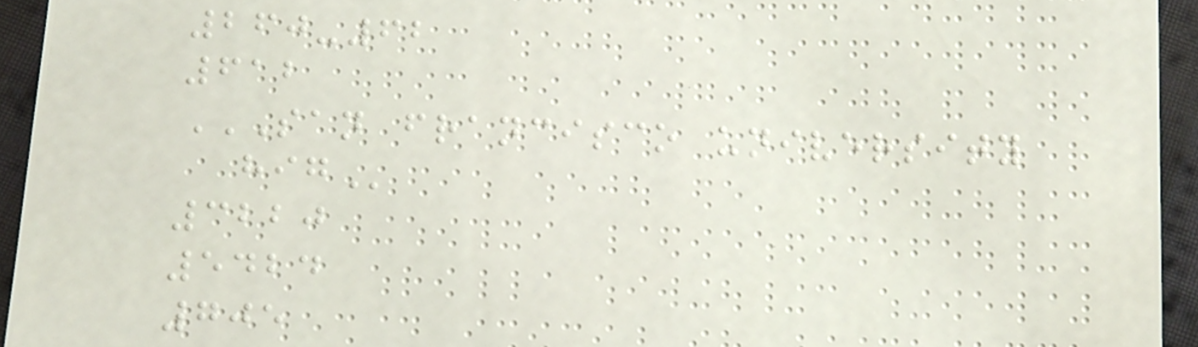260-62
612
SAN FRANCISCO UNIVERSITY
HIG
3220
5424
705
